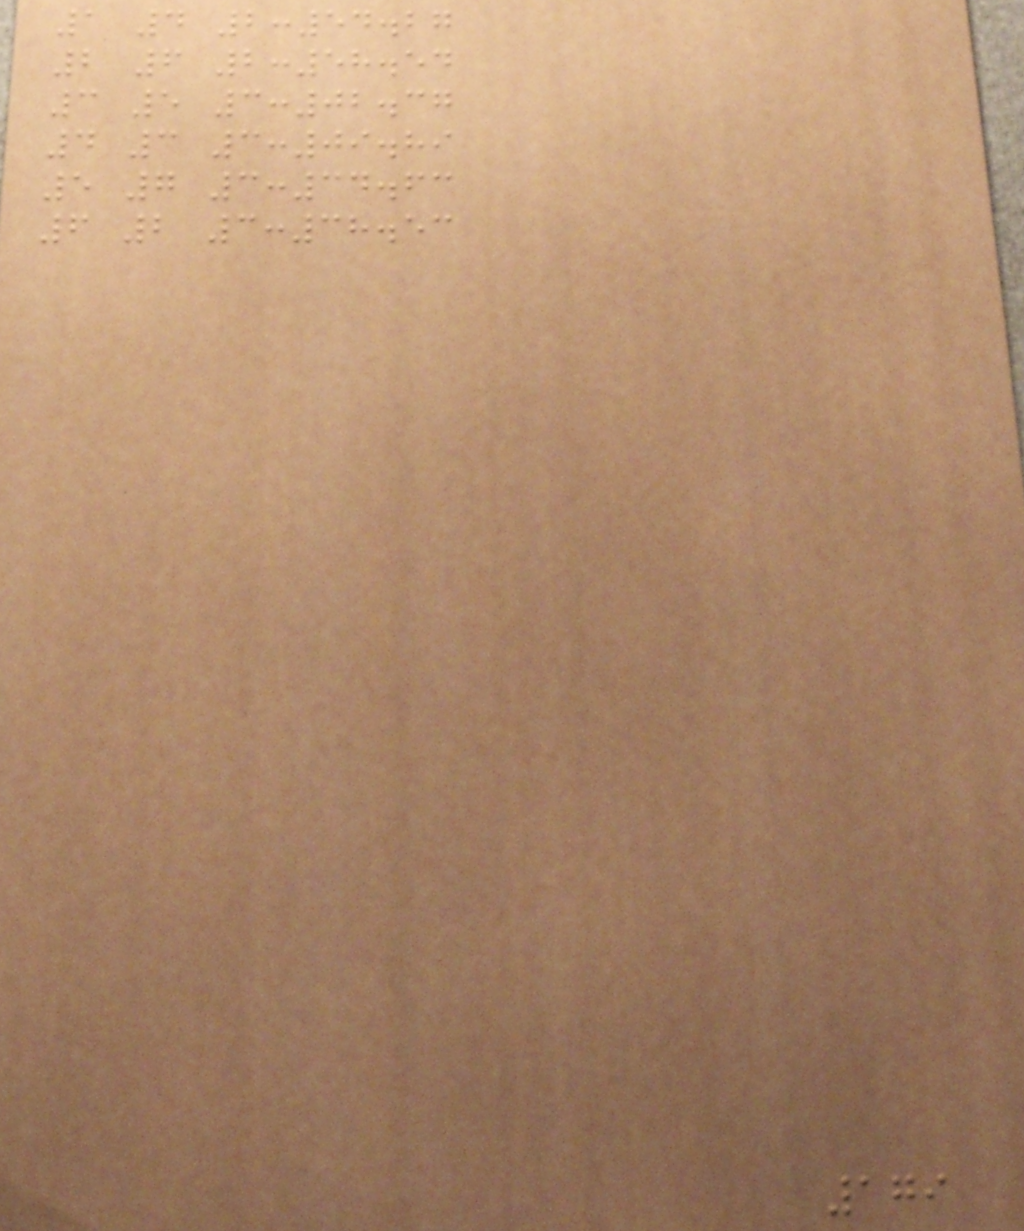1 4 2:54.27
2 6 2:58.54
3 5 3:02.37
4 3 3:09.89
5 7 3:34.63
6 2 3:38.53
179
